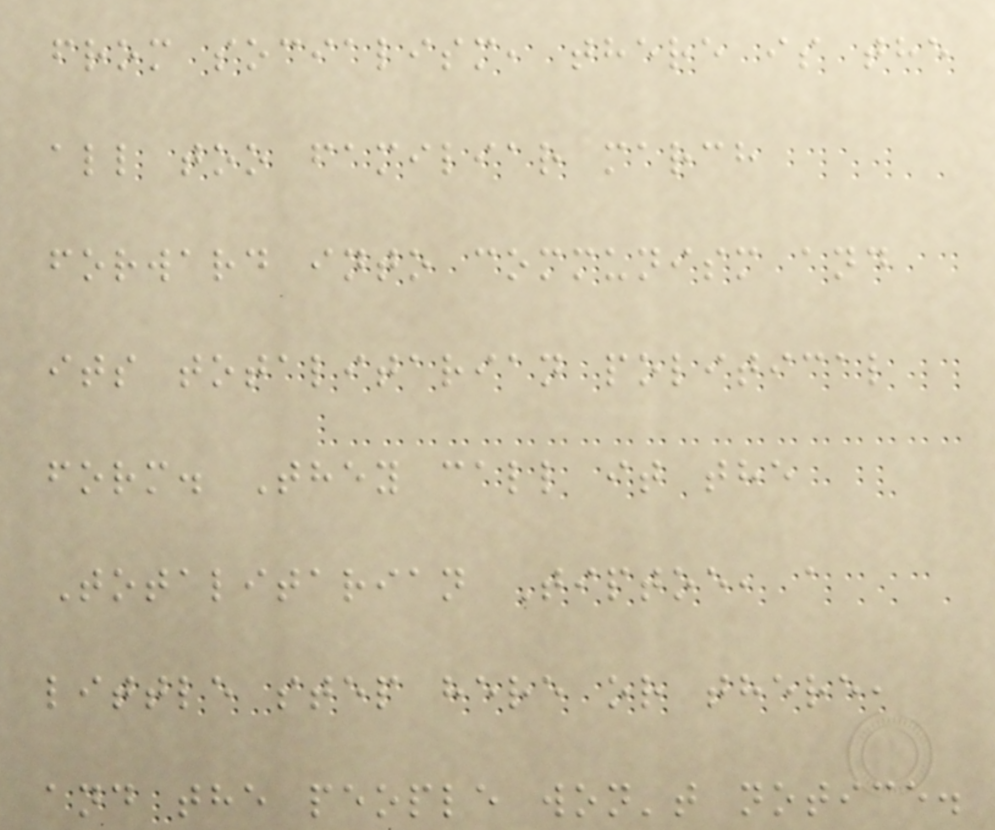from socialism, there is the
all too familiar march
forward into communism and
its totalitarian political
form. They call it the
Totalitarian Tiptoe, a
little step here or there,
and the people won't notice.
